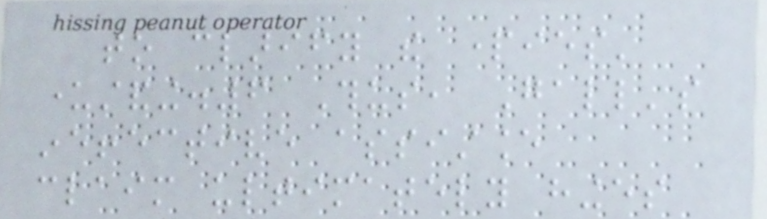to clarify the parties'
understanding.6 Thus, Gall's
ineffective assistance
claim ultimately hinges
